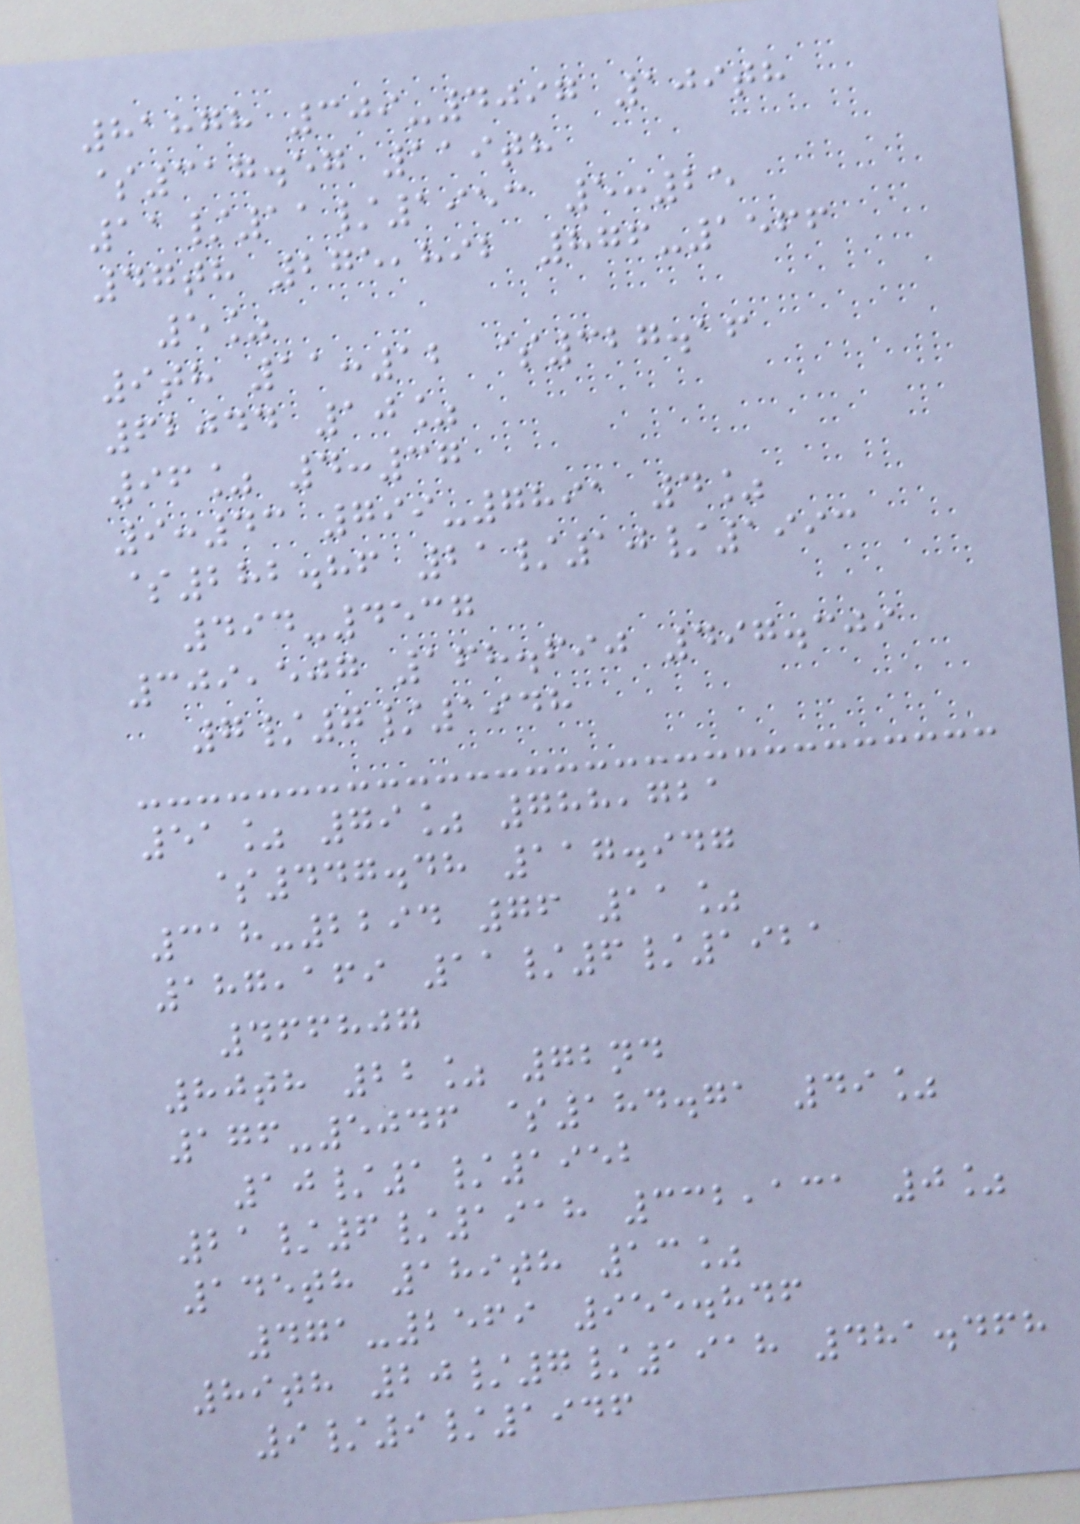81878 309-4097 109th
$317.57 119th
11/11/1953 5:25
47th 275,892 876-1566
5%
9th 11:12 $327.16
62044 10%
96% 4:37
9:43 799-7891 4%
$282.86 21/10/1993
494-4537
309,507 168.690 497.309
7/7/1948
51% 79% 788,721
$447.48 117.947
318-2294 76 11%
187,169 11/6/1921
466807
80th 22% 72nd
176-5046 $184.71 49%
10/1/1952
21/6/1918 332,131 0%
145th 189th 13%
471-2569 955.846
89th 20/7/1918 481.468
9/9/1946
